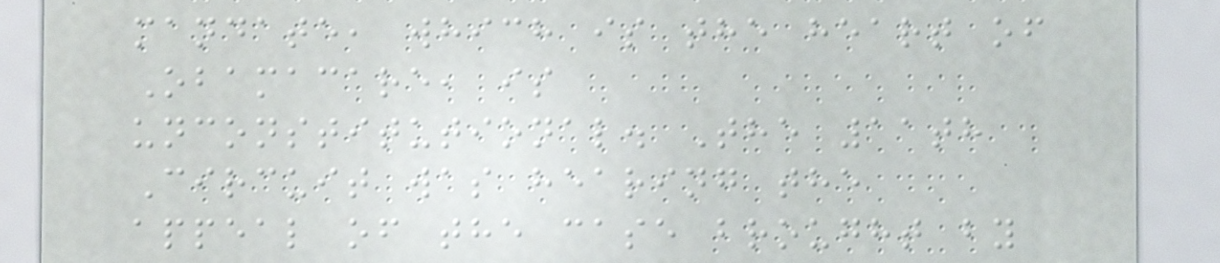mandate, which is the heart of
Obamacare, is
unconstitutional. The 11th
Circuit was hearing the
appeal of the case brought by
